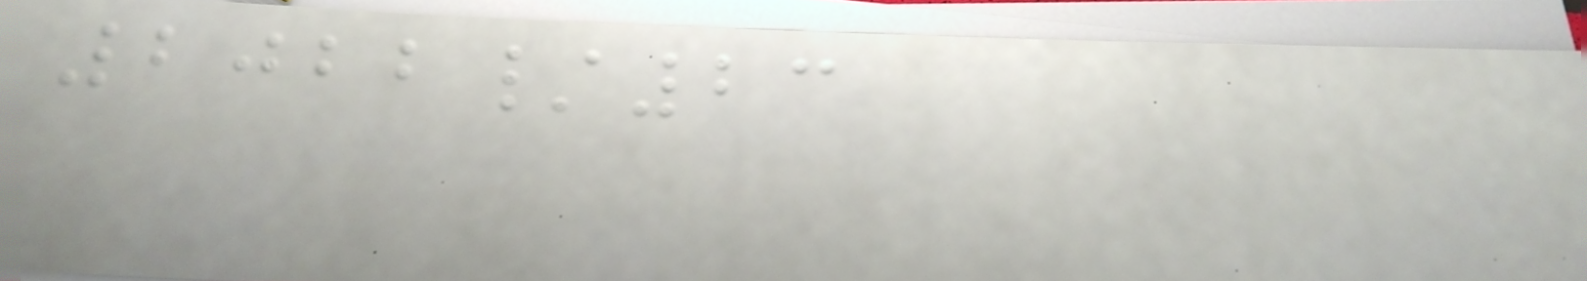2022/23
